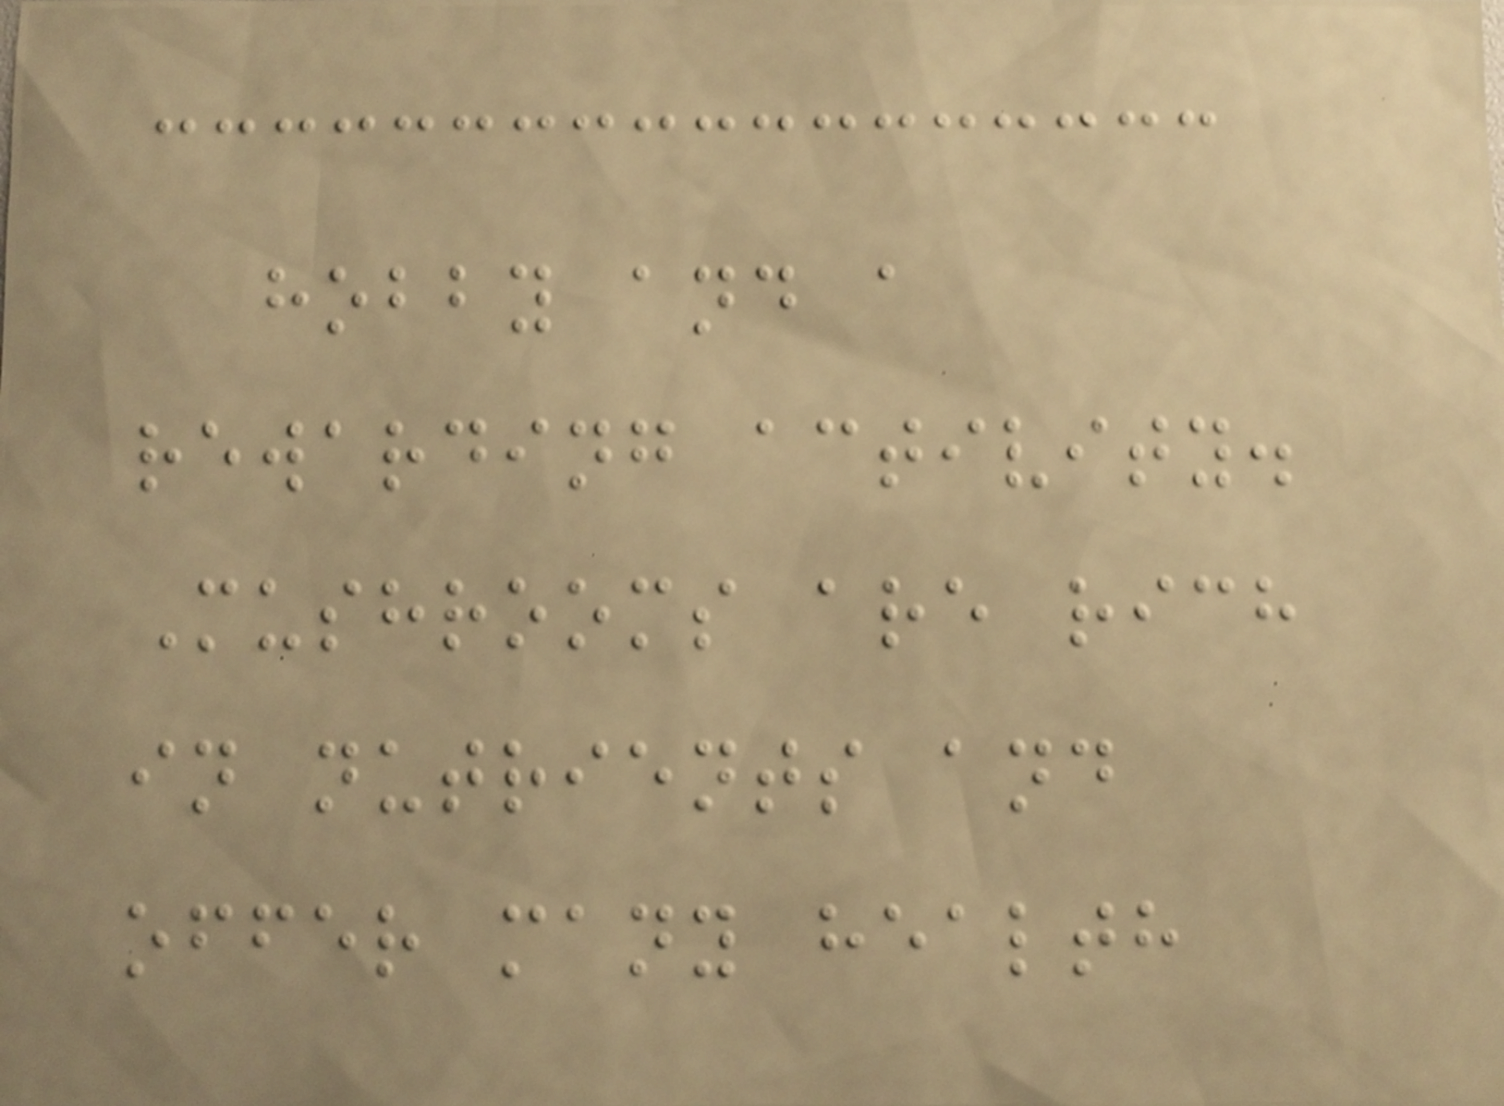hobby and a
rewarding activity.
Mushrooms are rich
in nutrients and
offer many health
